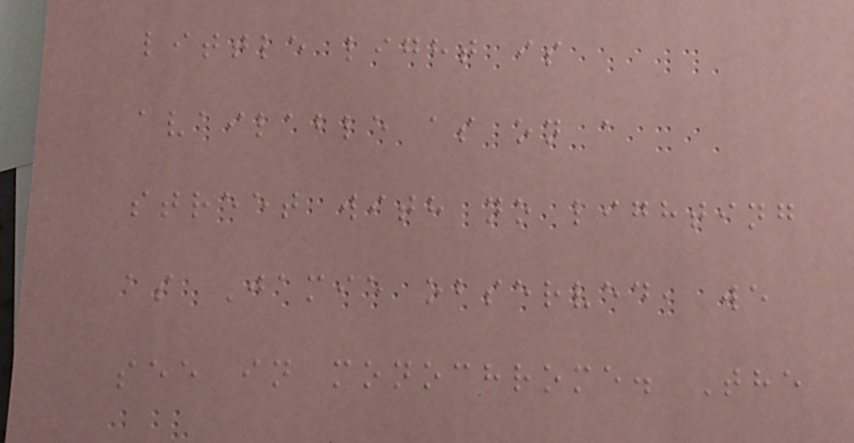little light is
available as on a
street with no lighting
as Jamie observed, we
see in monochrome. The
